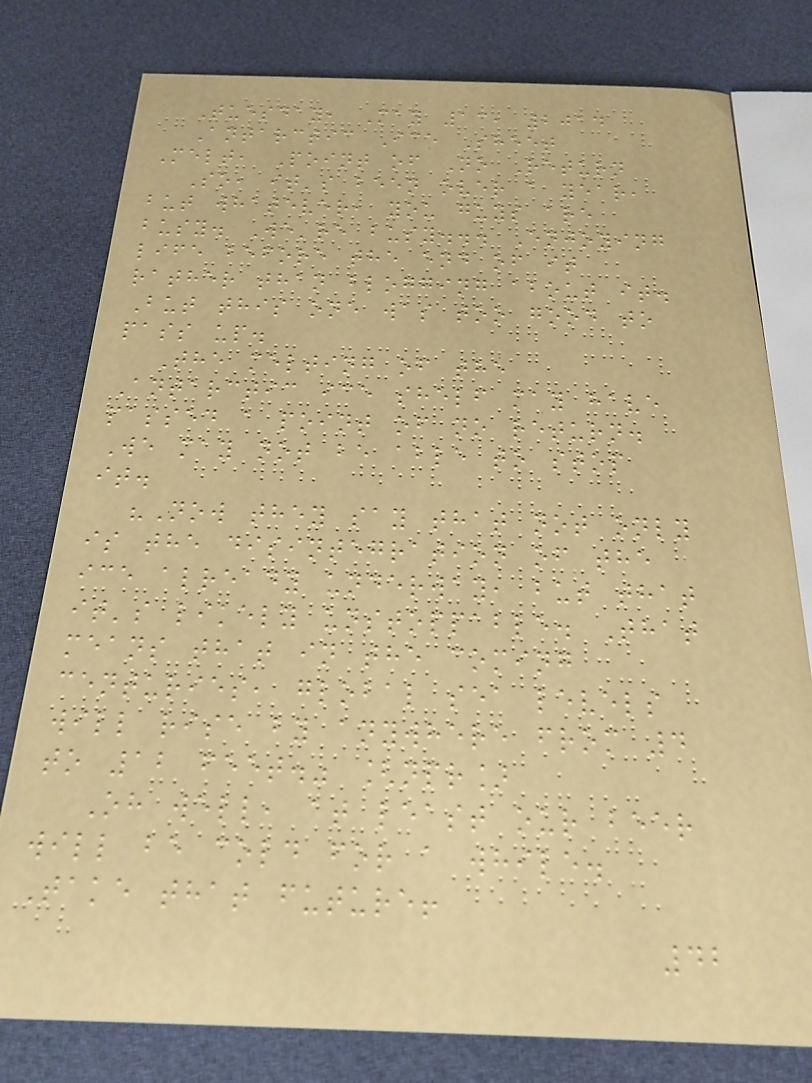Tuesday, May 13, 2014
Antarctic Ice Sheet
Melt, Point of No Return
So, it's been over a year,
but whatever, you guys are
busy. We're busy... Enjoying
life before the end of it
rather than blogging about it.
But this one was too good to
pass up.
The melting of the
Antarctic ice shelf may have
passed a point of no return.
We may not be able to stop
it.
"Now they say that not only
is the disintegration of the
ice already underway, but that
it's likely unstoppable. That
means that in the coming
centuries, global sea levels
will rise by anywhere from 4
to 12 feet." [npr]
Oh well, at least our beer
will be cold for a while.
Take that future!
42
